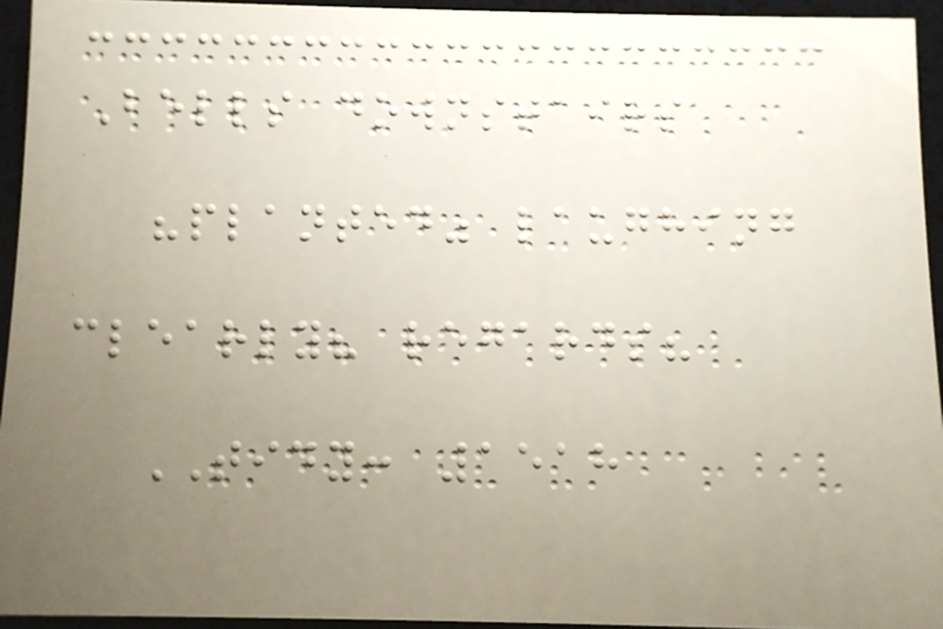Bells downstairs
"planted" laughing
clearly? regards?
TIDY: 1518
